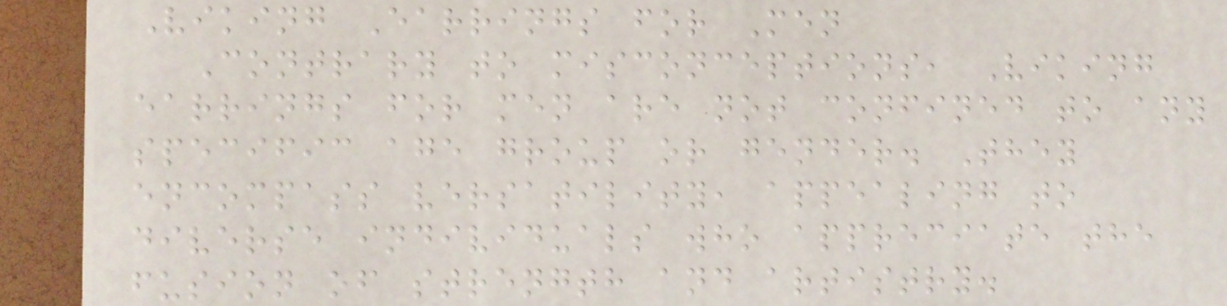Viking Earrings for Men
Contrary to misconceptions, Viking
earrings for men are not confined to any
specific age group or gender. They
encompass versatility, appealing to
diverse individuals who appreciate the
fusion of strength and artistry.
